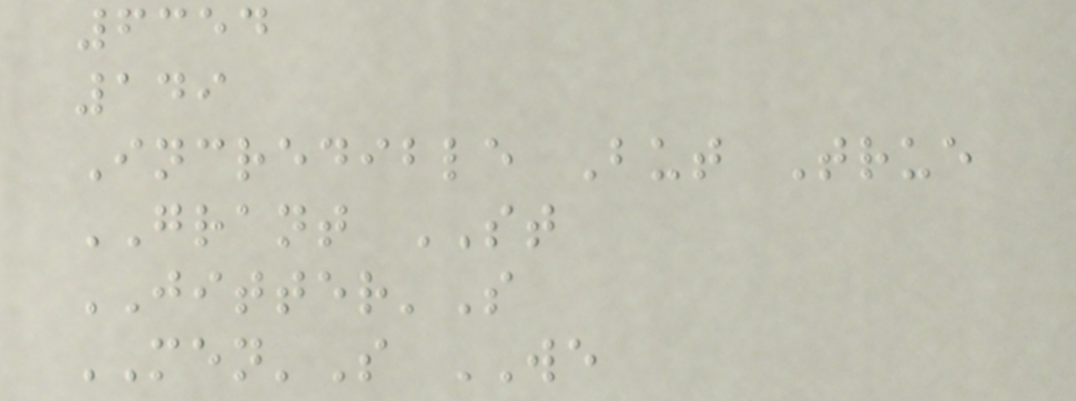6354
149
Incredible But True
GRANT ST
JITTER'S
MEN'S WE
